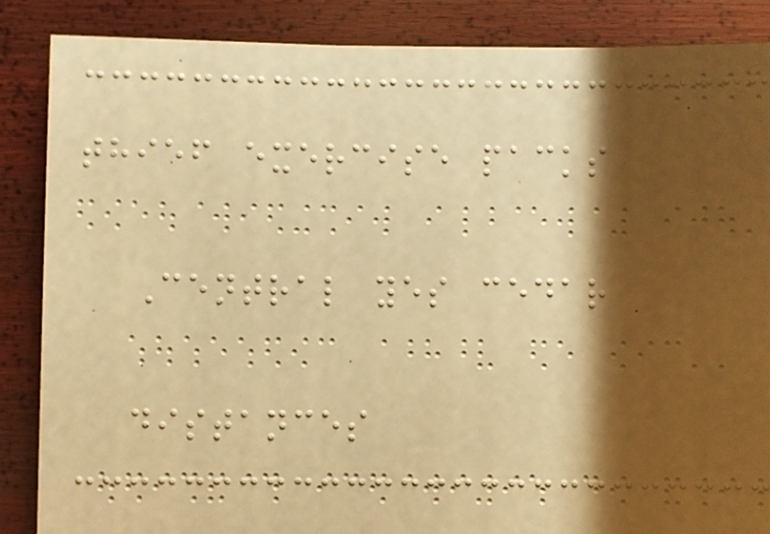thief exercise packs
Central yes cedar
distances
